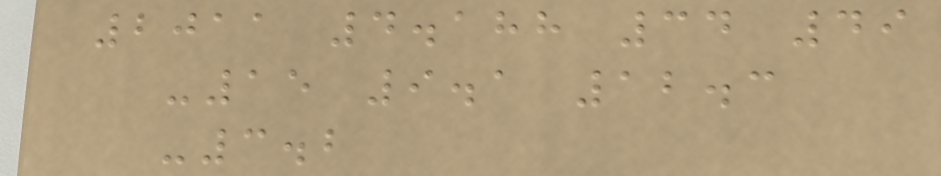2011 4.188 34 49
-15 9.1 12.3
-3.2
